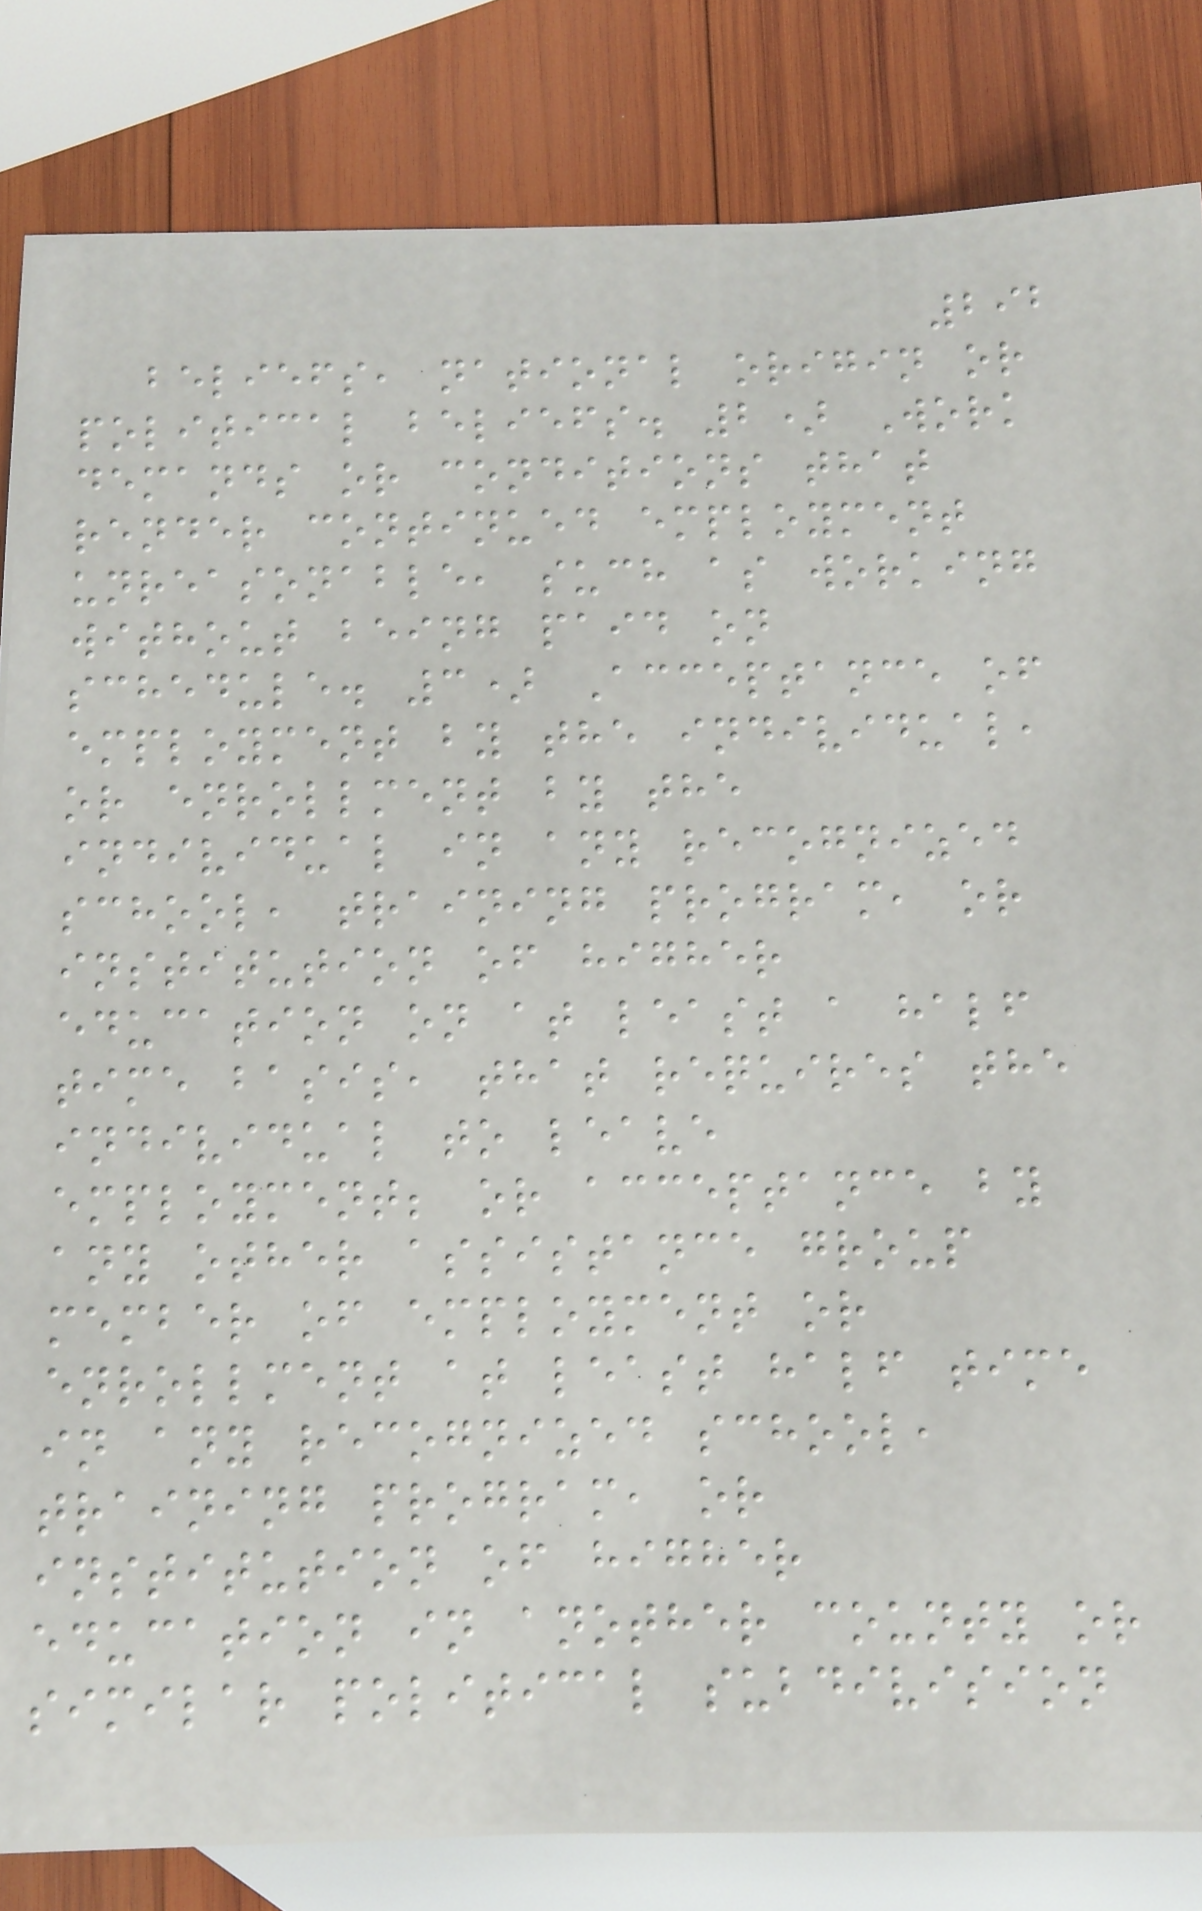292
beliefs, national origin or
political beliefs. 2) Work
demands or conditions that
render continued employment
unreasonable, such as working
without being paid on
schedule. 3) Acceptance of
employment by the individual,
or enrollment by the
individual in any recognized
school, training program, or
institution of higher
education on at least a half
time basis, that requires the
individual to leave
employment; or acceptance by
any other assistance group
member of employment or
enrollment at least half time
in any recognized school,
training program, or
institution of higher
education in another county or
similar political subdivision
